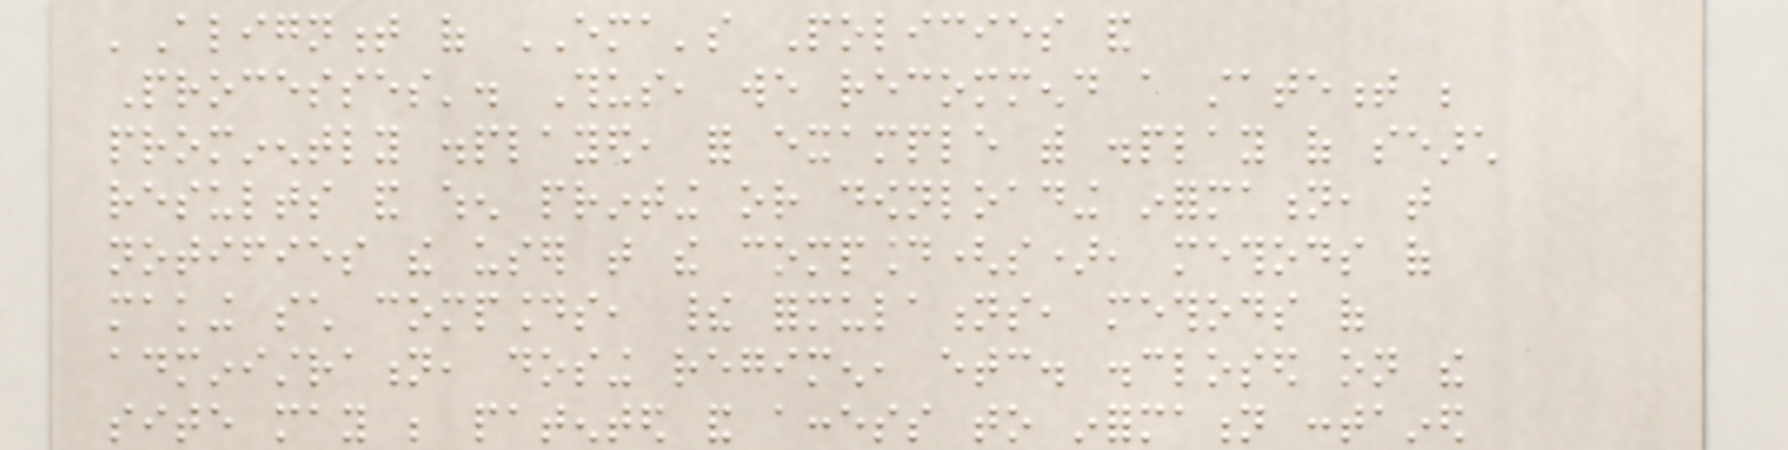'Alignment of EMA's Policies and
Processes'. Thus, we recommend a statement be
prominently displayed, for example with display of search
results and when printing or downloading information, that
notifies the user that the compound(s), methods of
making such compounds, their formulations, methods of
administration, dosing regimen, etc. disclosed on the
site may be patented and access to information contained
